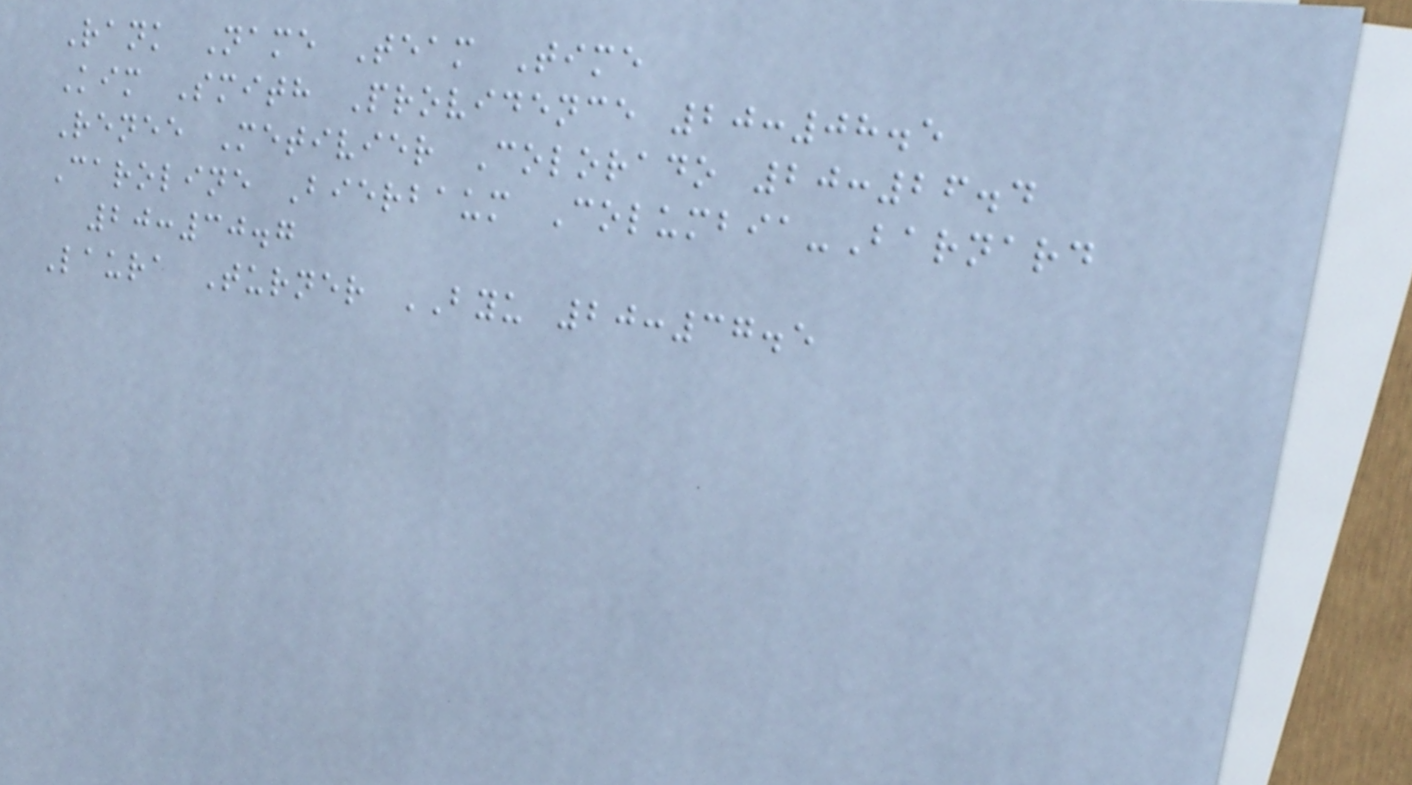Rank Name Team Time
Kim Smith Providence 20:08.5
Renee Metivier Colorado 20:26.4
Caroline Bierbaum Columbia-Barnard
20:30.7
Laura Turner BYU 20:37.5
